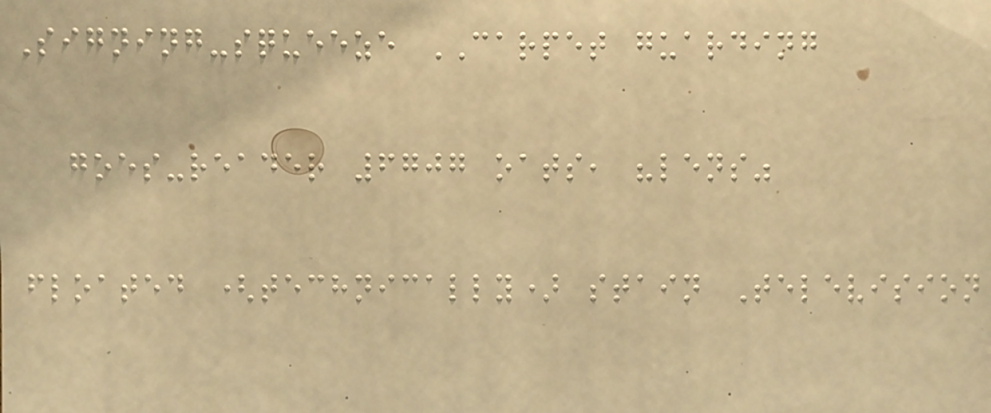Signing-squeeze CARPET guarding
goes-reader 6707 oats, "lens"
floated (technically) stain Television
